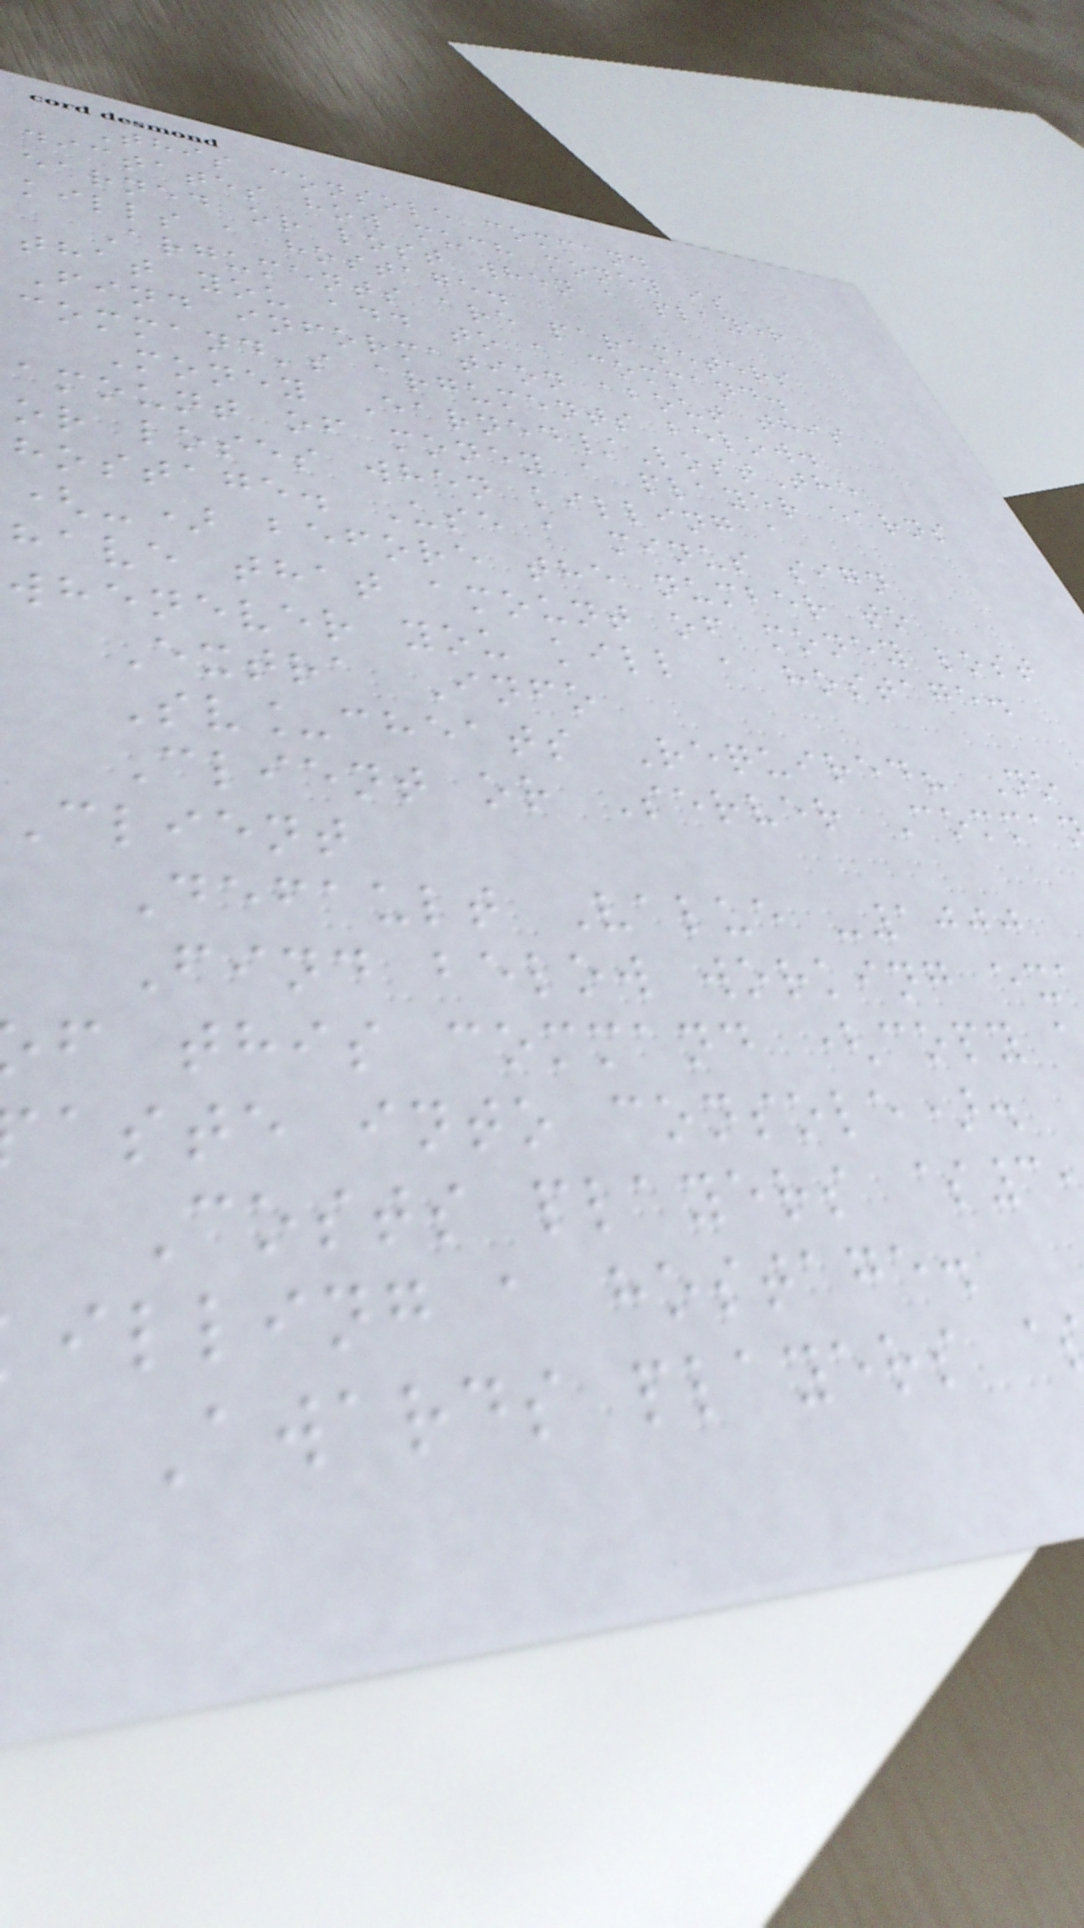This console command
dictates how much money is
earned or lost when a player
kills a hostage.
Arguments are parameters
that you add to a command.
Find information about this
command's arguments below.
Money Earned/LostThe
amount of money a player earns
or loses when killing a
hostage. Use a minus sign
(-) before the number to
have that amount of money lost
whenever you kill a hostage.
Extra Info
Sv_cheats Required? No
Client or Server Comma
Client
Default Value -1000
Find below working ex
f this command (copy
aste into console).
Costs players $3
illing a hostage.
Awards players
